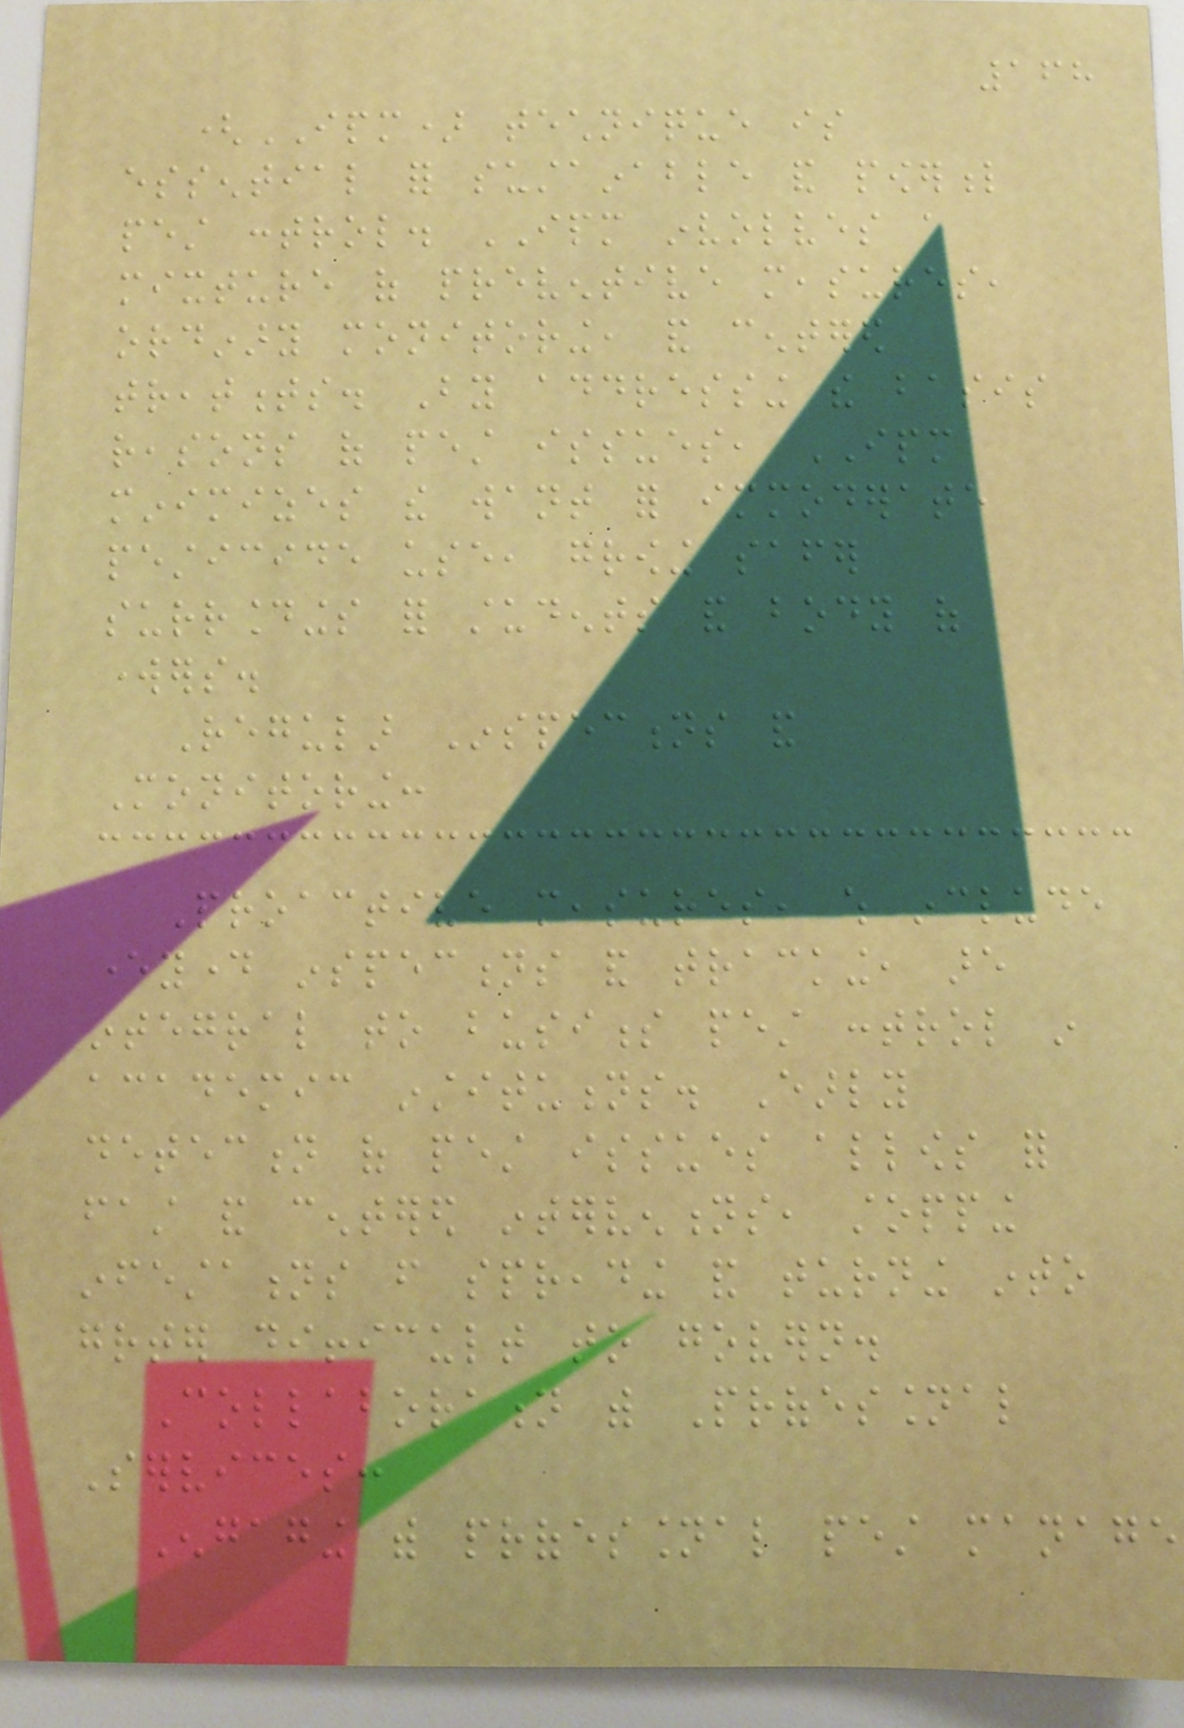168
(IPM) technique is
essential for sustainable and powerful
pest control. IPM involves a
mixture of preventive measures,
ordinary monitoring, and centered
treatments. By addressing the basis
reasons of pest issues, IPM
minimizes the want for immoderate
pesticide use, growing safer
surroundings for students and body of
workers.
Regular Inspections and
Monitoring:
Proactive measures, which include
everyday inspections and tracking, are
integral to business pest control in
academic institutions. Early
detection of pest issues allows for
fast and centered interventions, stopping
infestations from spreading and turning into
greater difficult to govern.
Collaboration with Professional
Services:
Engaging with professional pest manage
